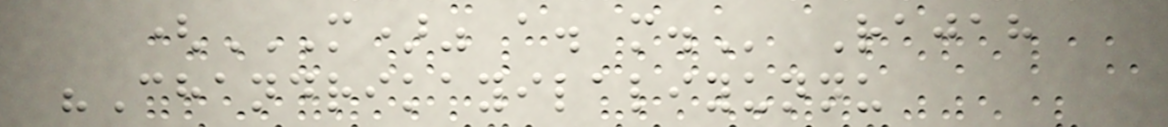(M)" A. M. Rajah
"Chandrikayilaliyunnu
